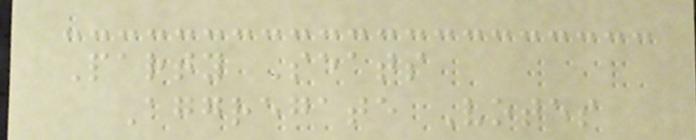Party Seats
Aggregate Votes
